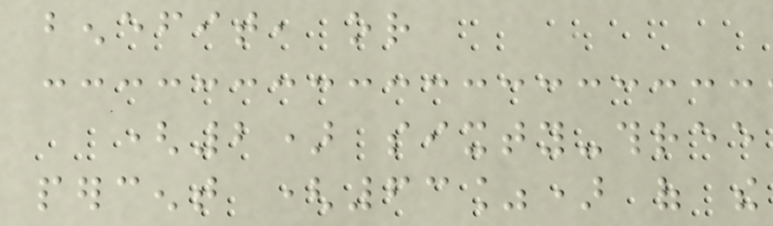benefit, or
(2) sixty-three
percent (63%) of the
